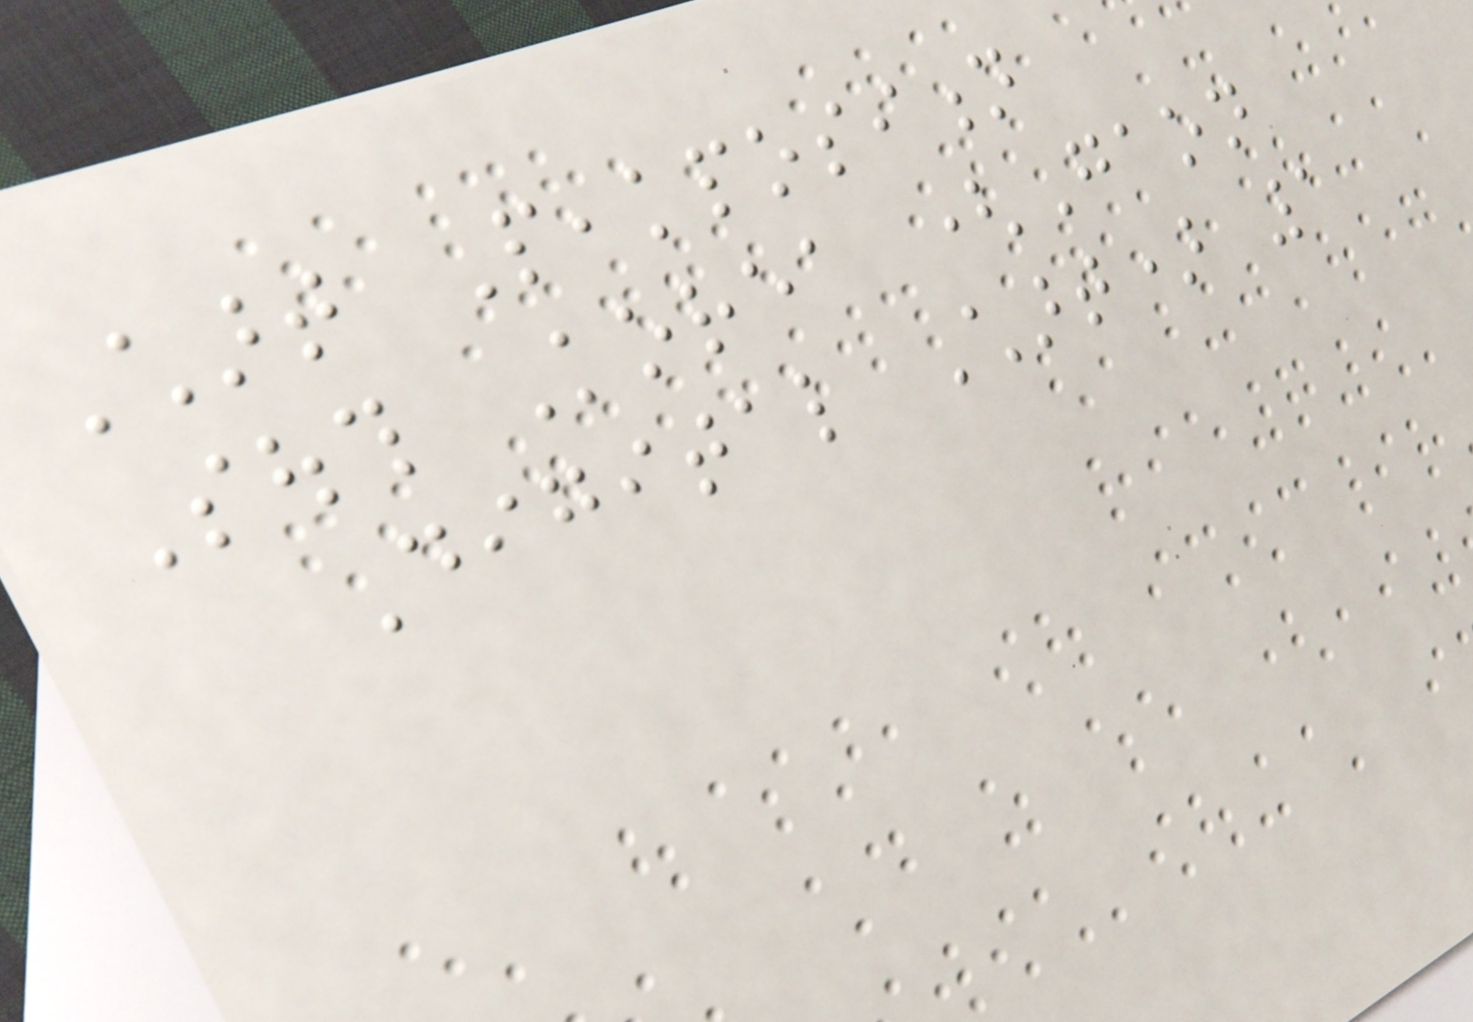Chart Peakposition
South Korea (Gaon
Digital Chart) 1
